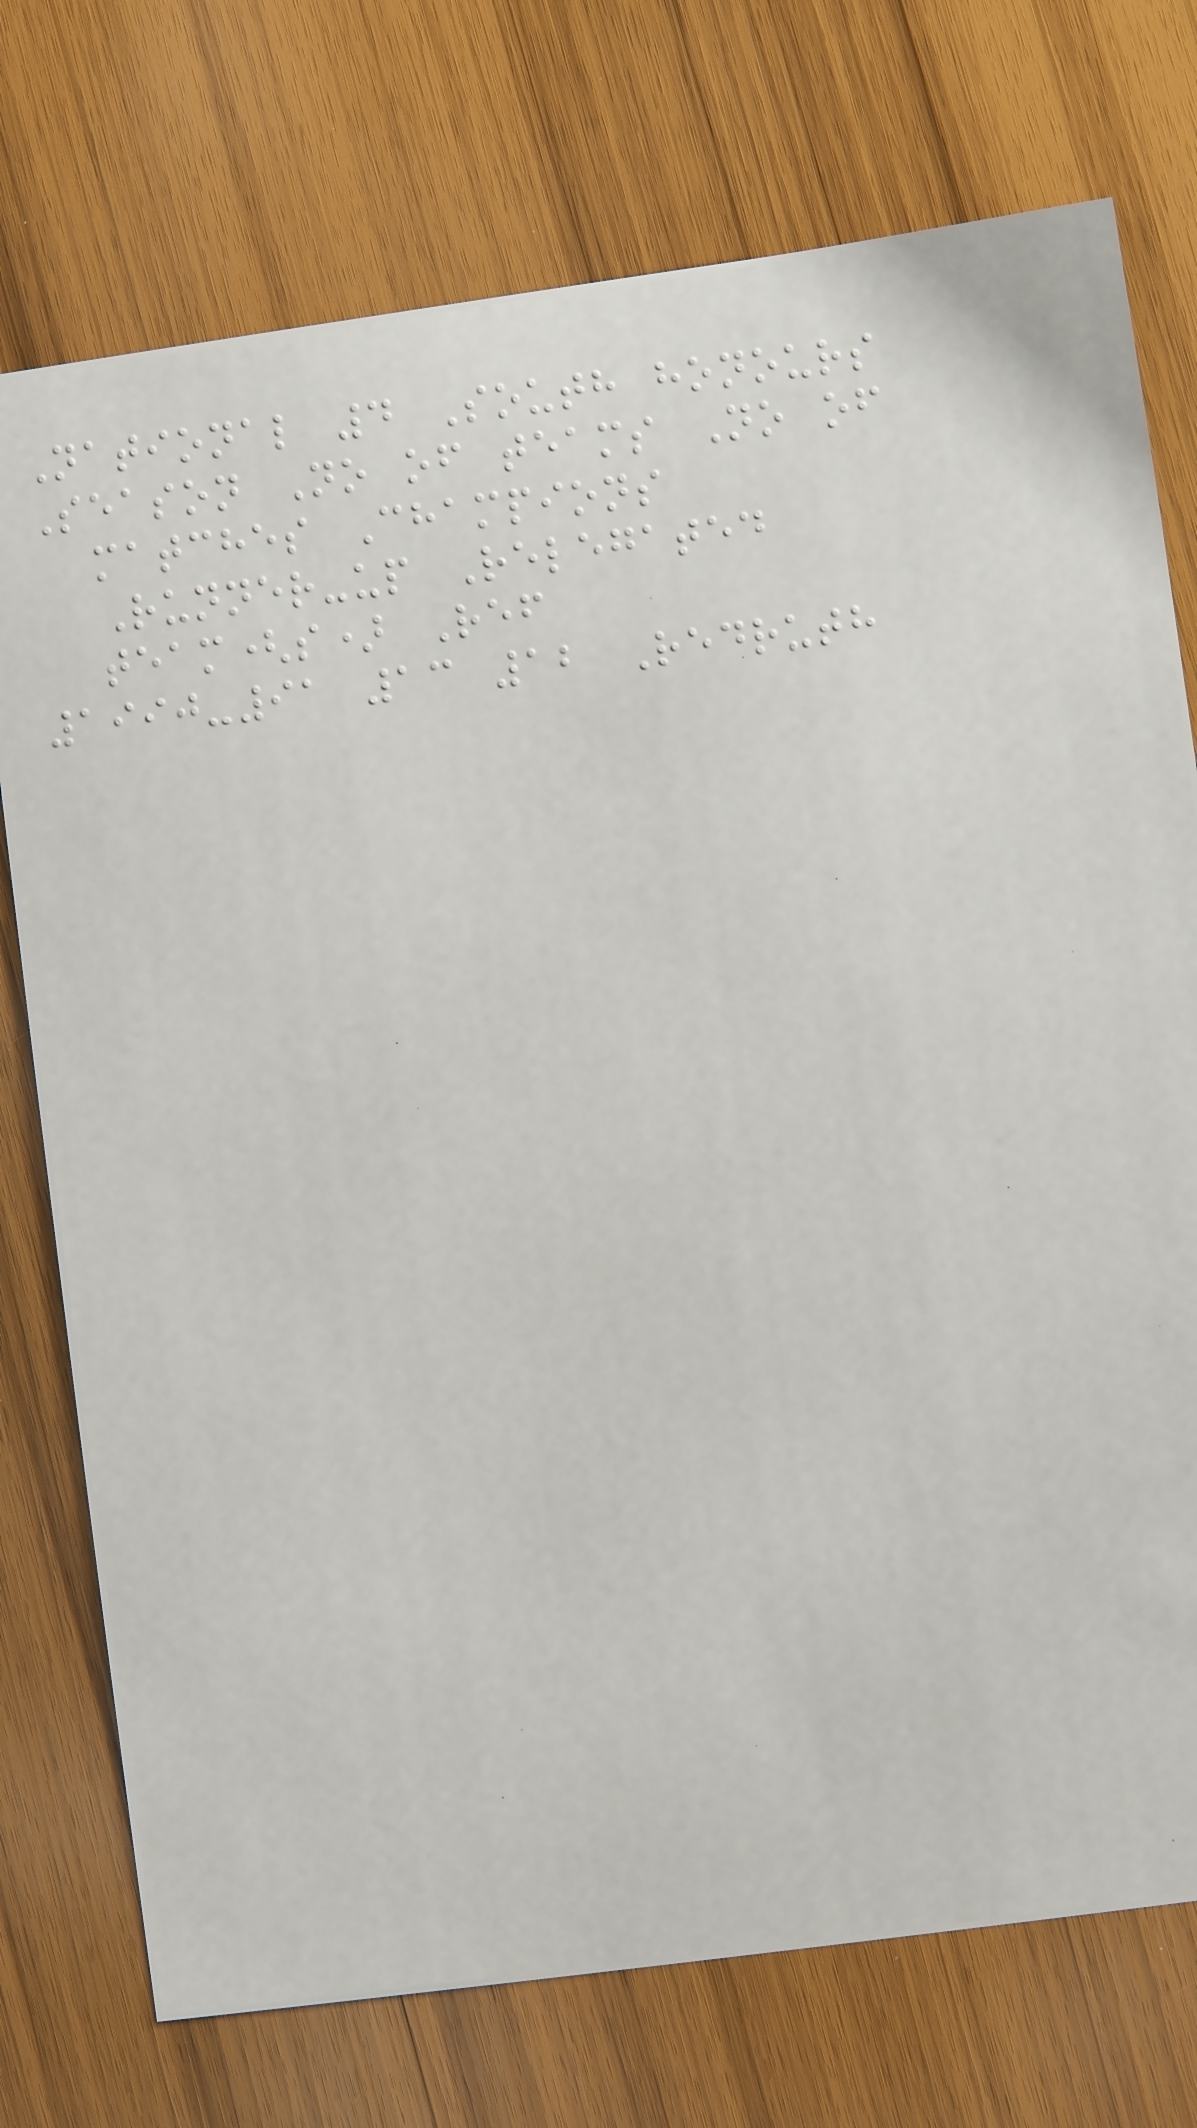National 4 South honours
Season No of teams No of
matches Champions
Runner-up Relegated
team(s) Ref
1990-91 13 12 Redruth
